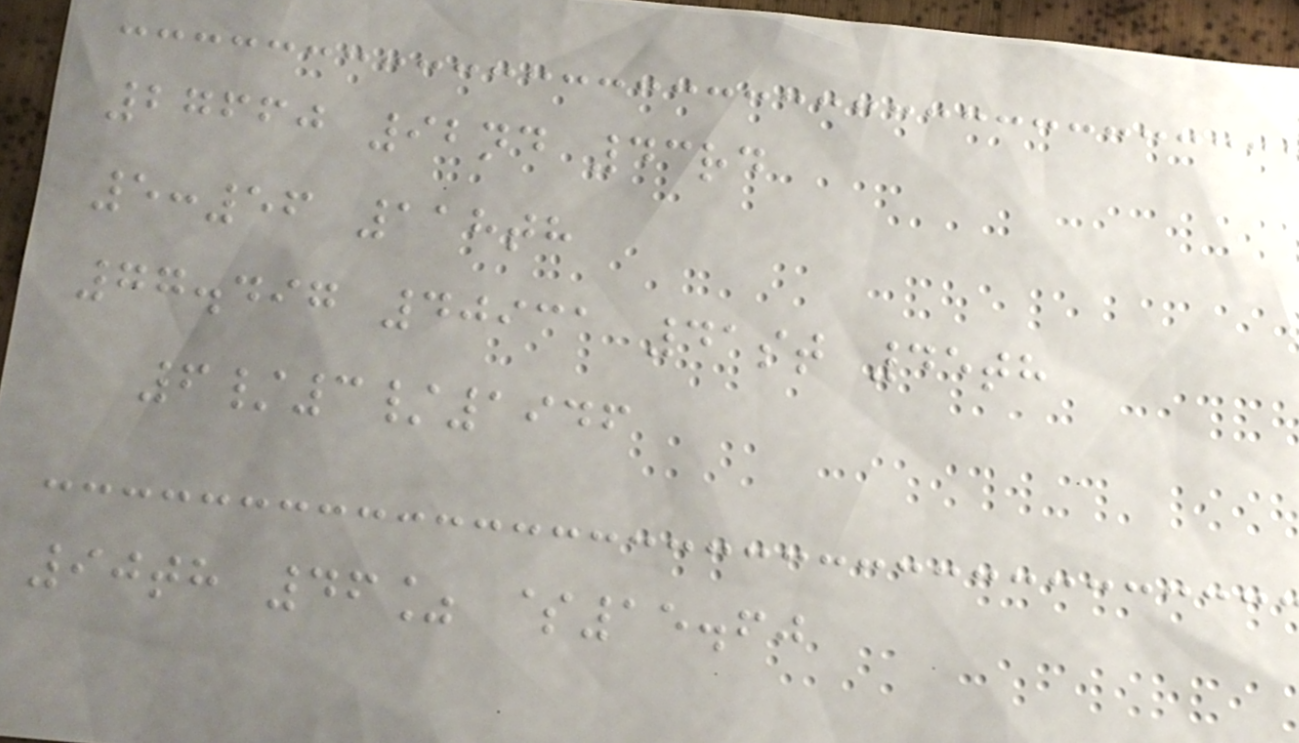27660 92nd 43rd
5:56 118th
77.497 40931 41st 45th
6/3/1946
90th 46% $15.60
